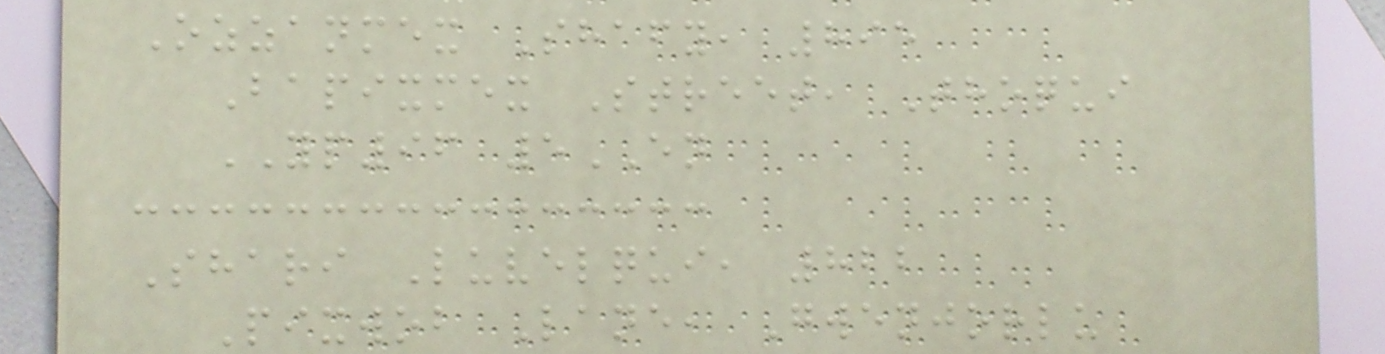Ozzanmex Shafy, 895
Bapixmex Street, Thoqui
YP96 5EN
Shari Luvelqui, 822
Pixwob Lane, Gwenjorlu
